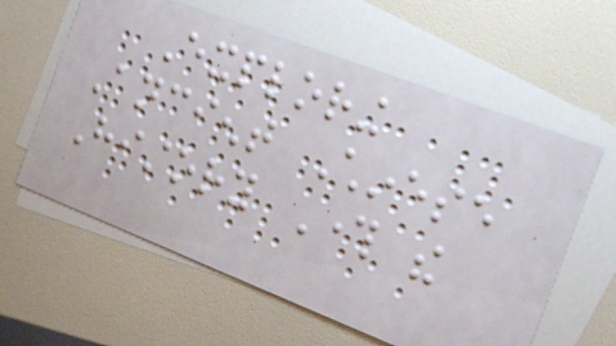Exploring
Ancient Chinese
History Through the
